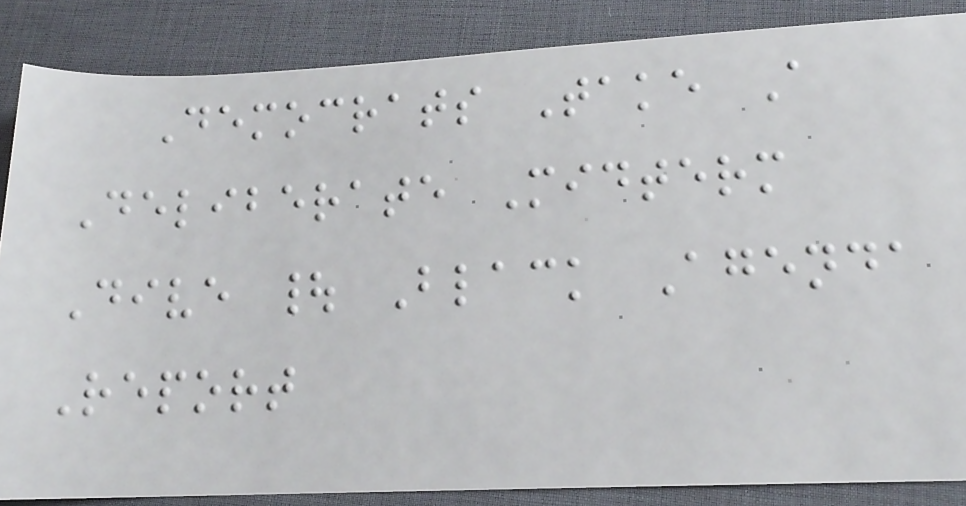Democrats Take A
Deliberate Midterm
Dive | Black Agenda
Report
